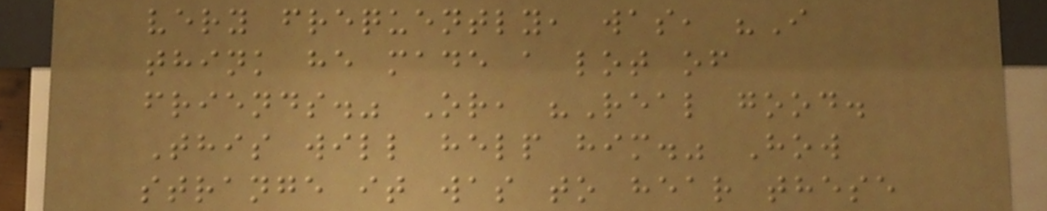very frequently, was, "I
think he made a lot of
friends." Or, "Real good.
This will help him." How
strange it was to hear these
